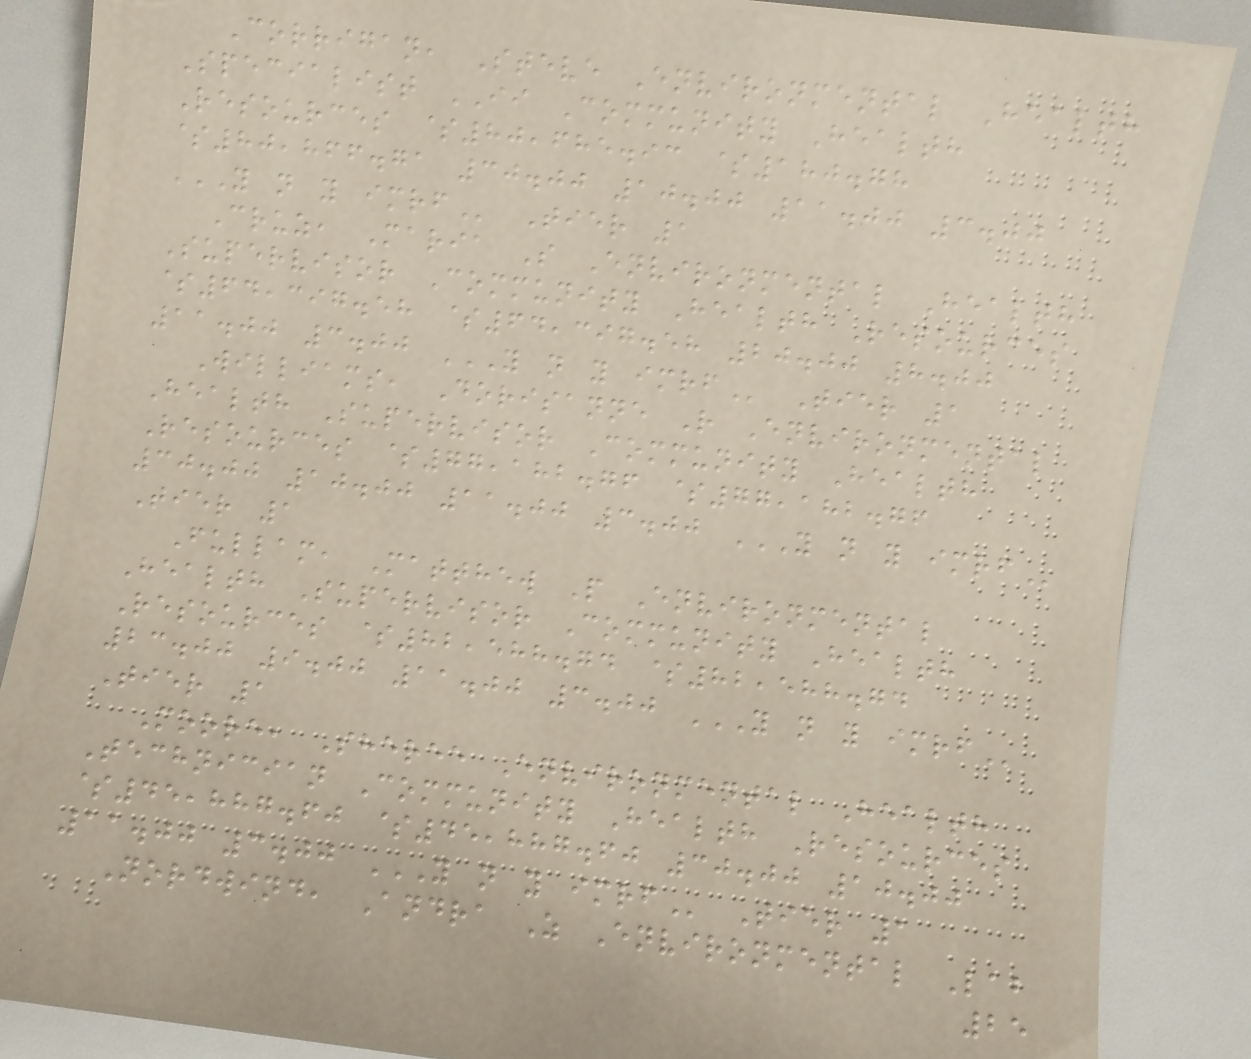Corrigan, Steve Environmental Health
Specialist II Community Health
Resources $80,685.93 $180.78
$80,866.71 30.00 10.00 11.00 3.00
Y N Y IMRF Tier 1
Cruz, Maria S Environmental Health
Supervisor Community Health Resources
$64,397.58 $64,397.58 20.00 8.00
11.00 3.00 Y N Y IMRF Tier 1
Williams, Dorisanne R Environmental
Health Supervisor Community Health
Resources $77,182.76 $77,182.76
30.00 10.00 11.00 3.00 Y N Y IMRF
Tier 1
Fullam, Matthew P Environmental
Health Supervisor Community Health
Resources $82,588.74 $82,588.74
23.00 9.00 11.00 3.00 Y N Y IMRF
Tier 1
Moore, Sheree Environmental Health
Technician Community Health Resources
$45,887.60 $45,887.60 30.00 10.00
11.00 3.00 Y N Y IMRF Tier 1
Nordwind, Andra Z Environmental Lab
25
